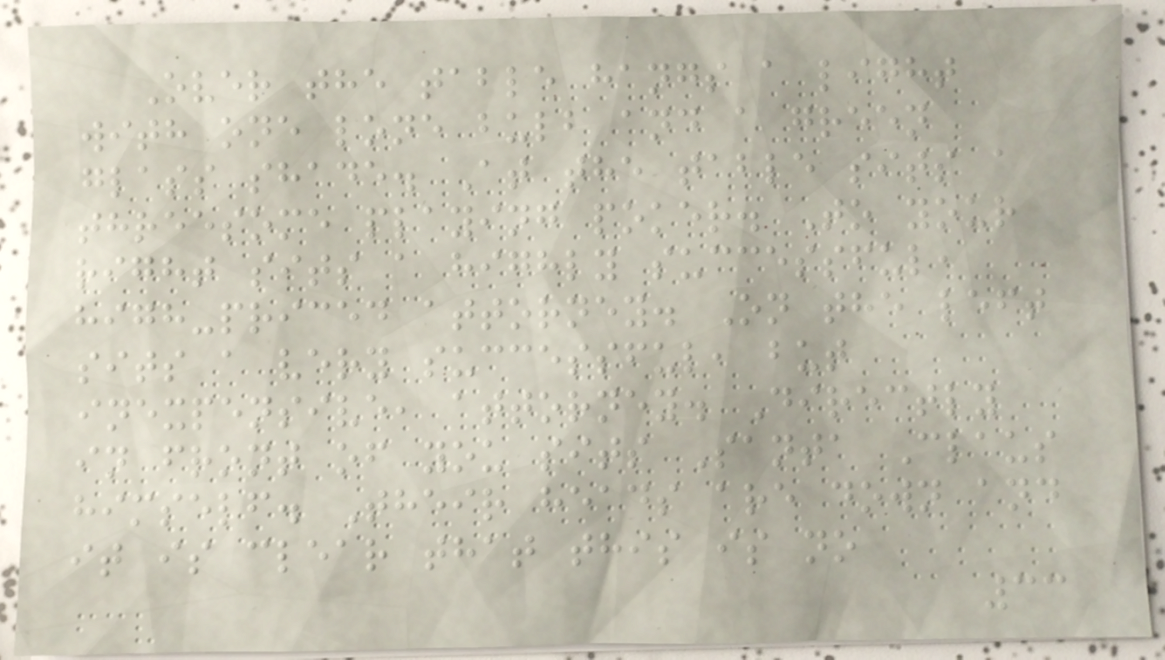Over the table hangs a light
with one lone bulb and a green
glass shade. At the table sits a
threesome playing poker. To your
right sits a highly successful,
high-priced attorney. On the left
sits a very successful, but
inexpensive, attorney. Directly
in front of you sits Santa Claus
himself. Their heads are down and
it is clear that this is no
33
